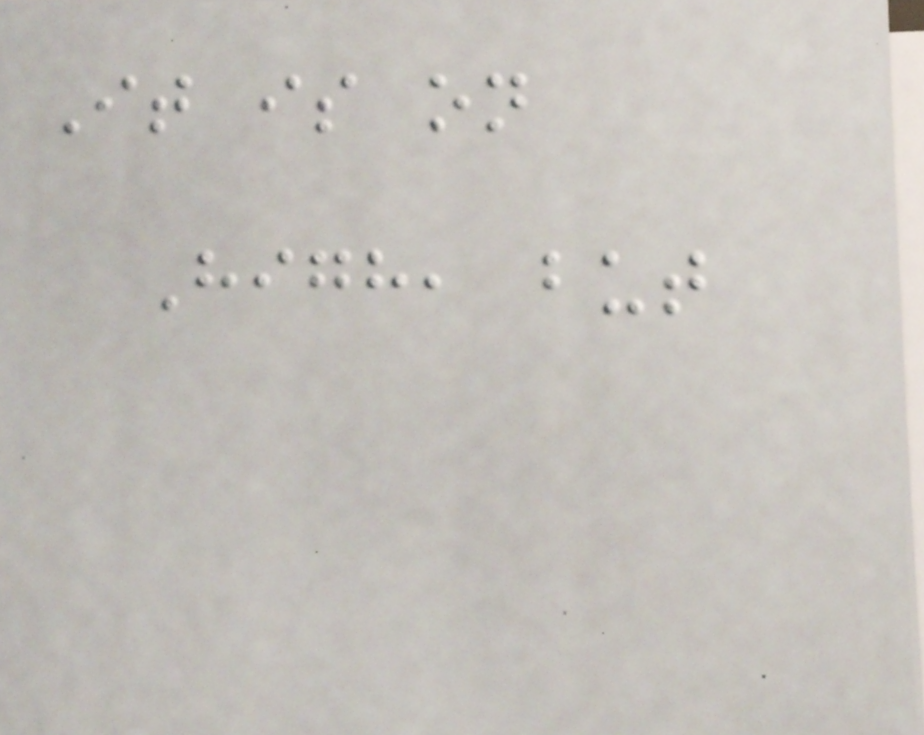It is on
High, but
